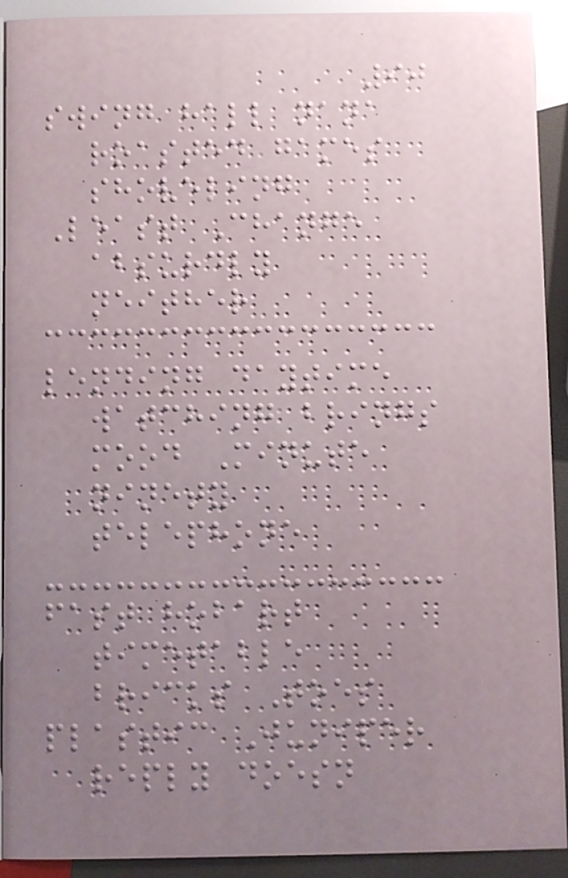90
swing hall nana
roasted games
shoveling
Least Change
absurdly
neither
lending daytime
watching brings
mood Minute
ninety
telephone
fast hobart
timetable
bricks Toes
plastic Juniper
reply doesn
